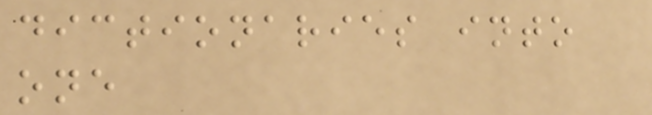dictionaries into
one
